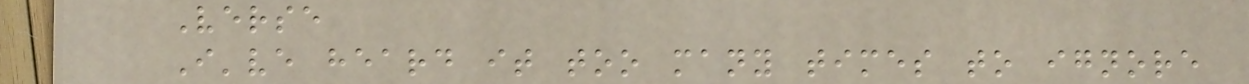Verse
I've heard it too many times to ignore
